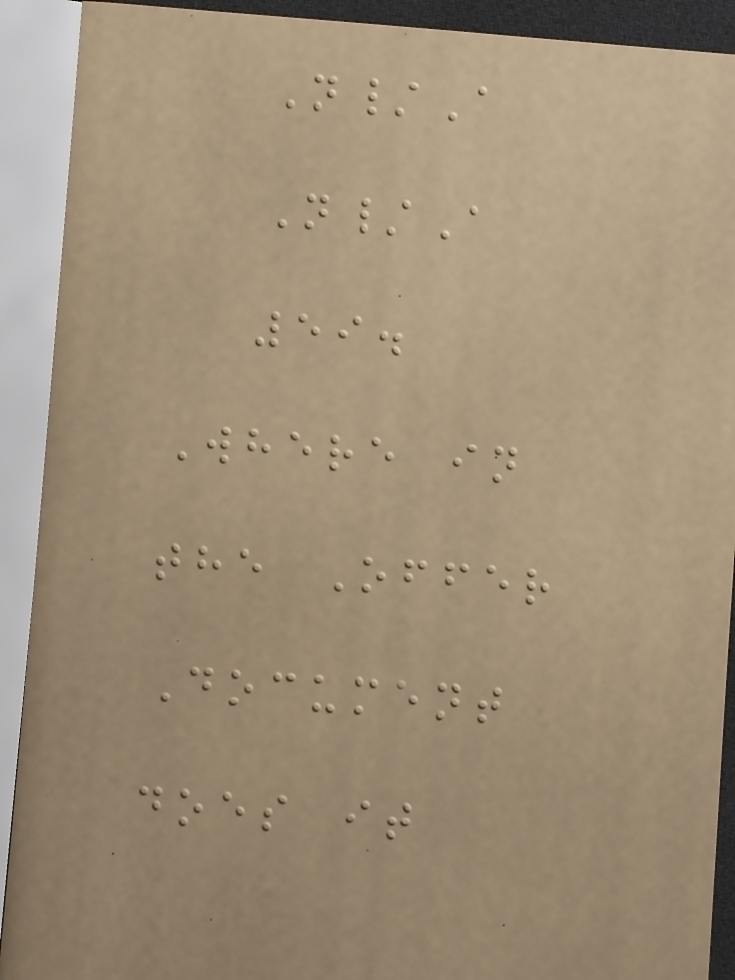N/A
N/A
59.
Where in
the Offer
Document
does it
